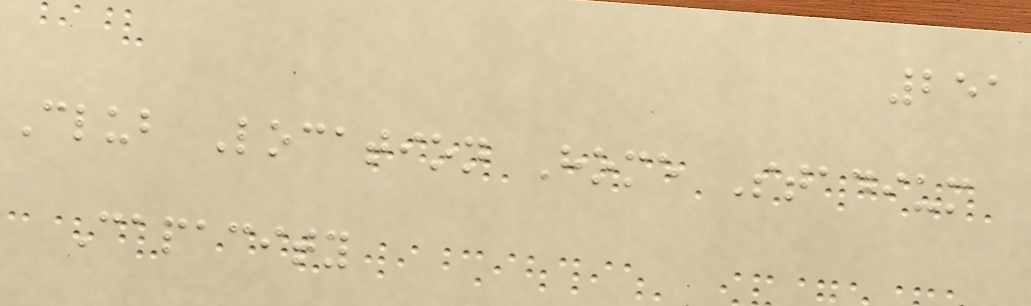251
Club Location Home Stadium
Capacity
